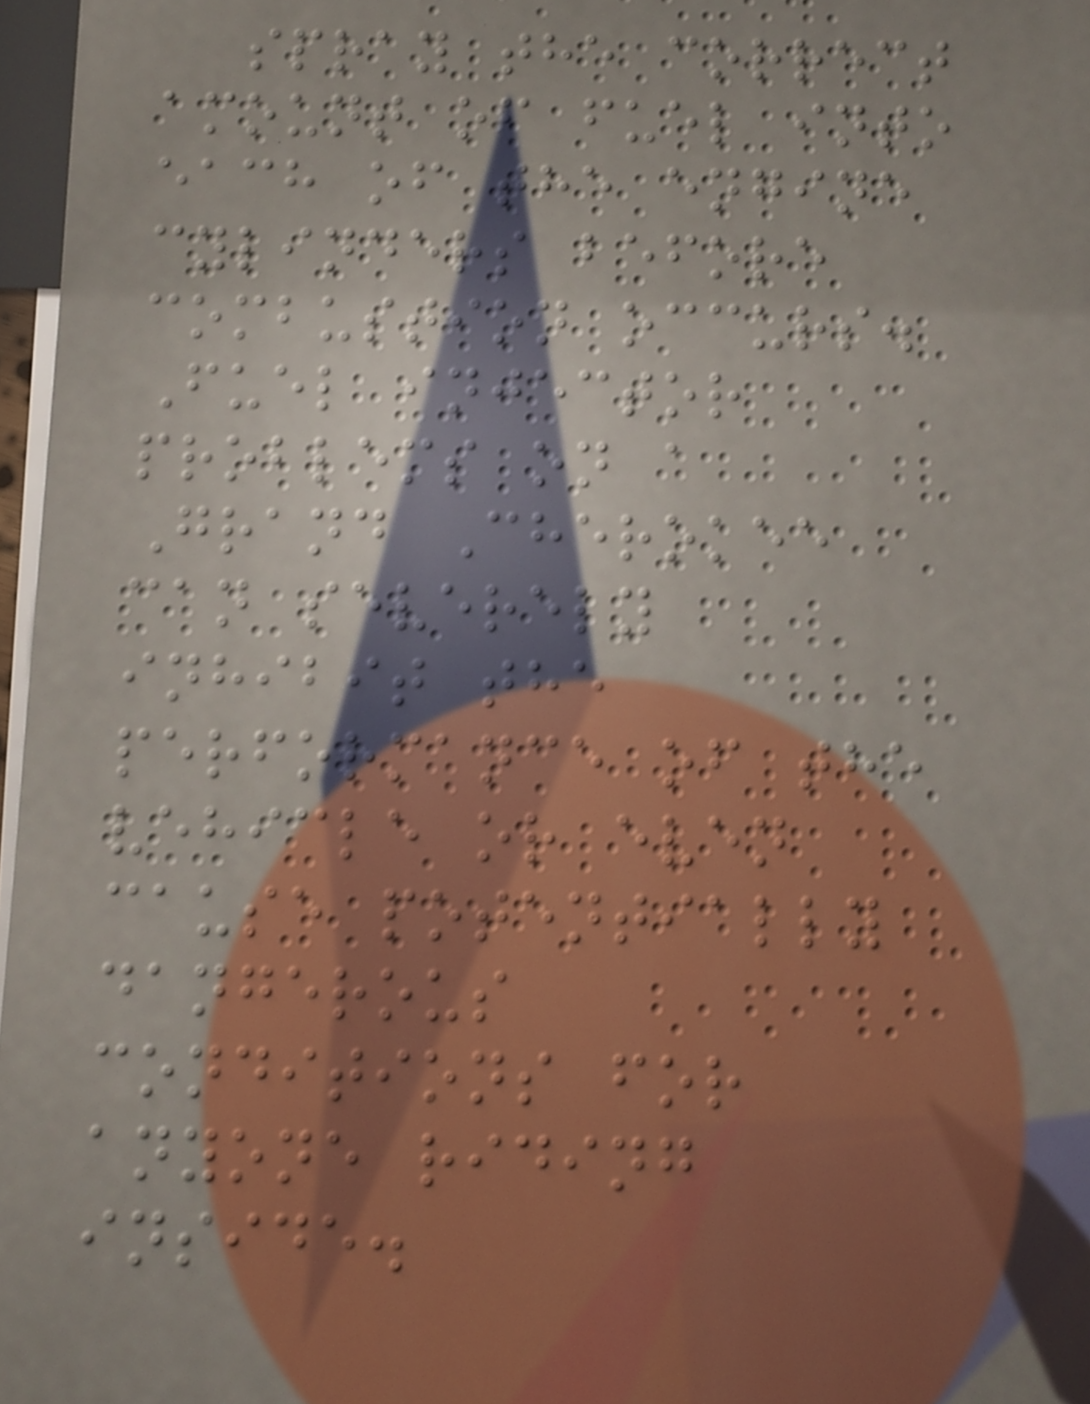spray the correct
amount of fuel into
each of the engine
cylinders before
combustion occurs.
Fuel injector
problems on a
Grand Cherokee
can severely
inhibit the
performance of the
vehicle or even
cause potentially
dangerous
conditions for
anyone riding
inside.
